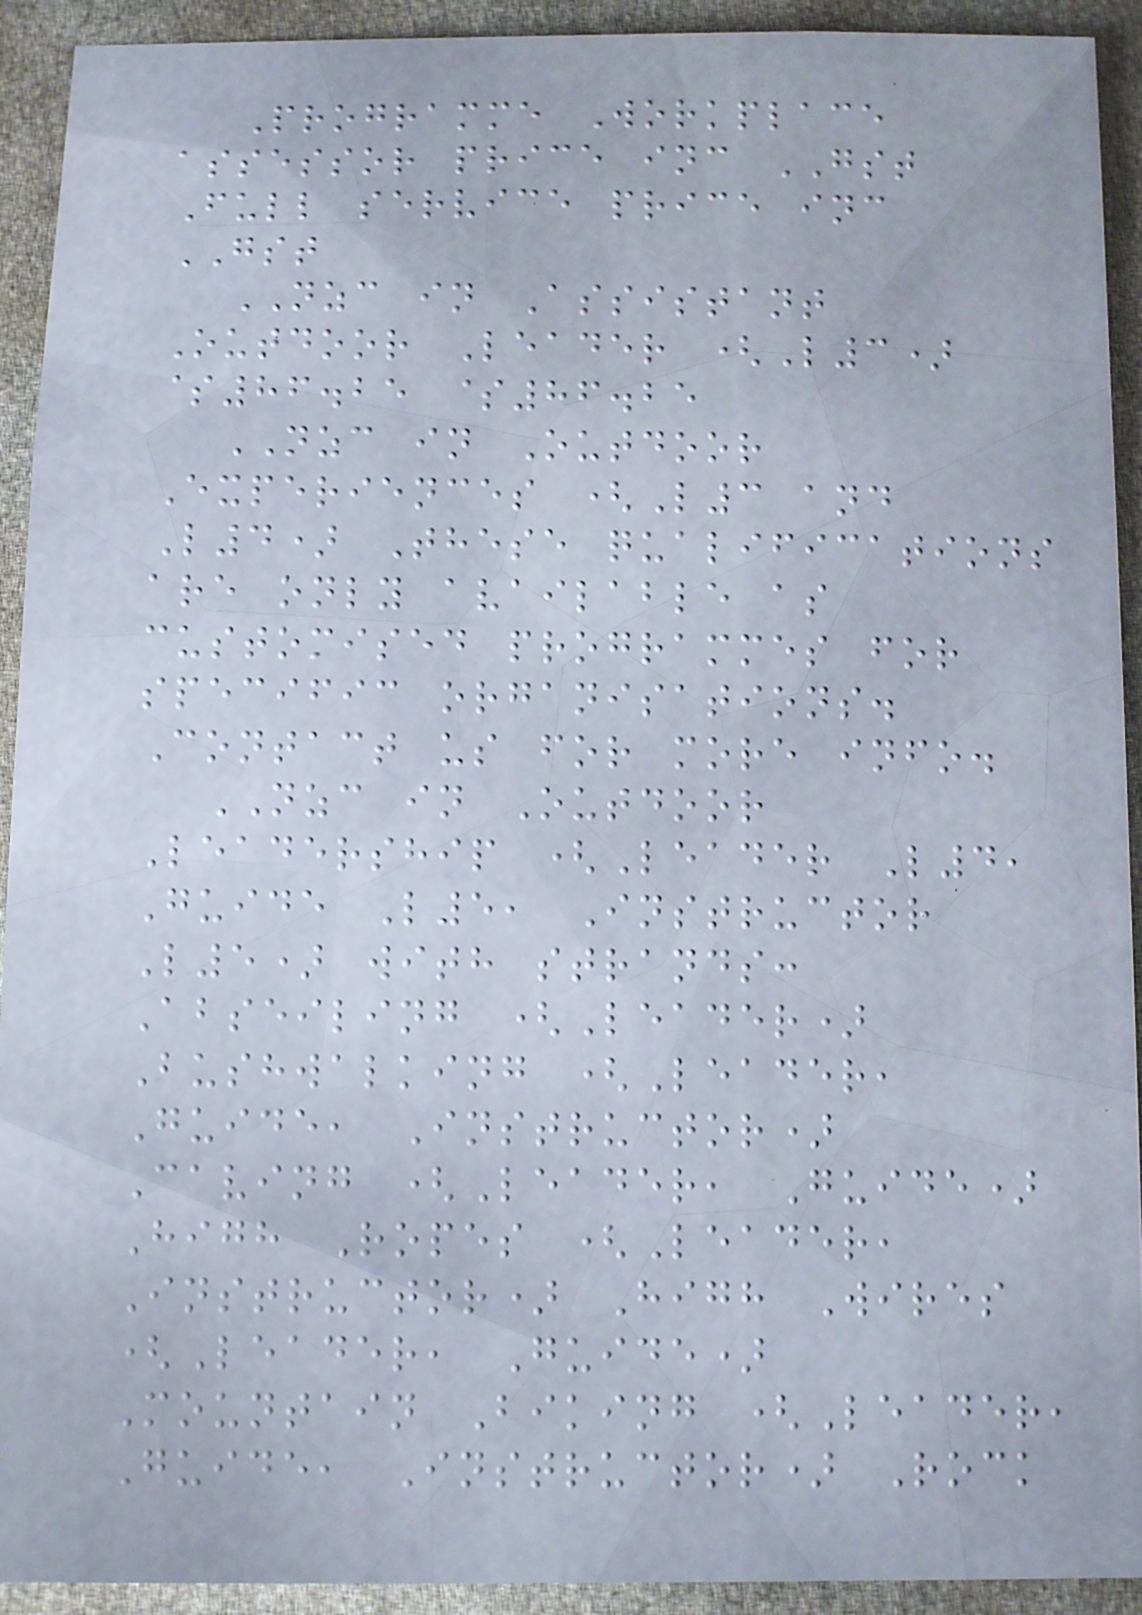Programme Workplace
assessor price inc GST
Full service price inc
GST
NZC in Assistant
Outdoor Leader (L3)
$86.25 $86.25
NZC in Outdoor
Experiences (L3 and
L4) These qualifications
are only available as
customised programmes for
specific organisations.
Contact us for more info.
NZC in Outdoor
Leadership (Leader L4,
Guide L5, Instructor
L5) with strands:
Abseiling (Leader)
Bushwalking (Leader,
Guide, Instructor)
Caving (Leader, Guide)
High Ropes (Leader,
Instructor) High Wires
(Leader, Guide)
Mountain Biking (Leader,
Guide, Instructor) Rock
